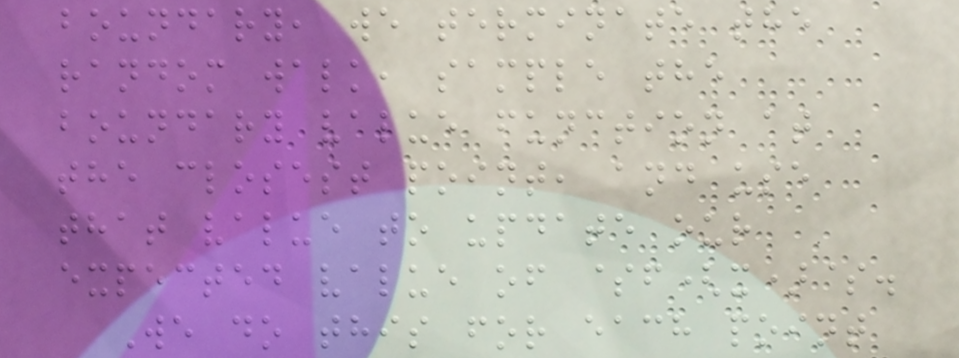boundary, we terminate the
random walk, sample the
boundary value function at
the closest point, and use
that value to update our
expected value of $f(x)$.
We do this for each point
